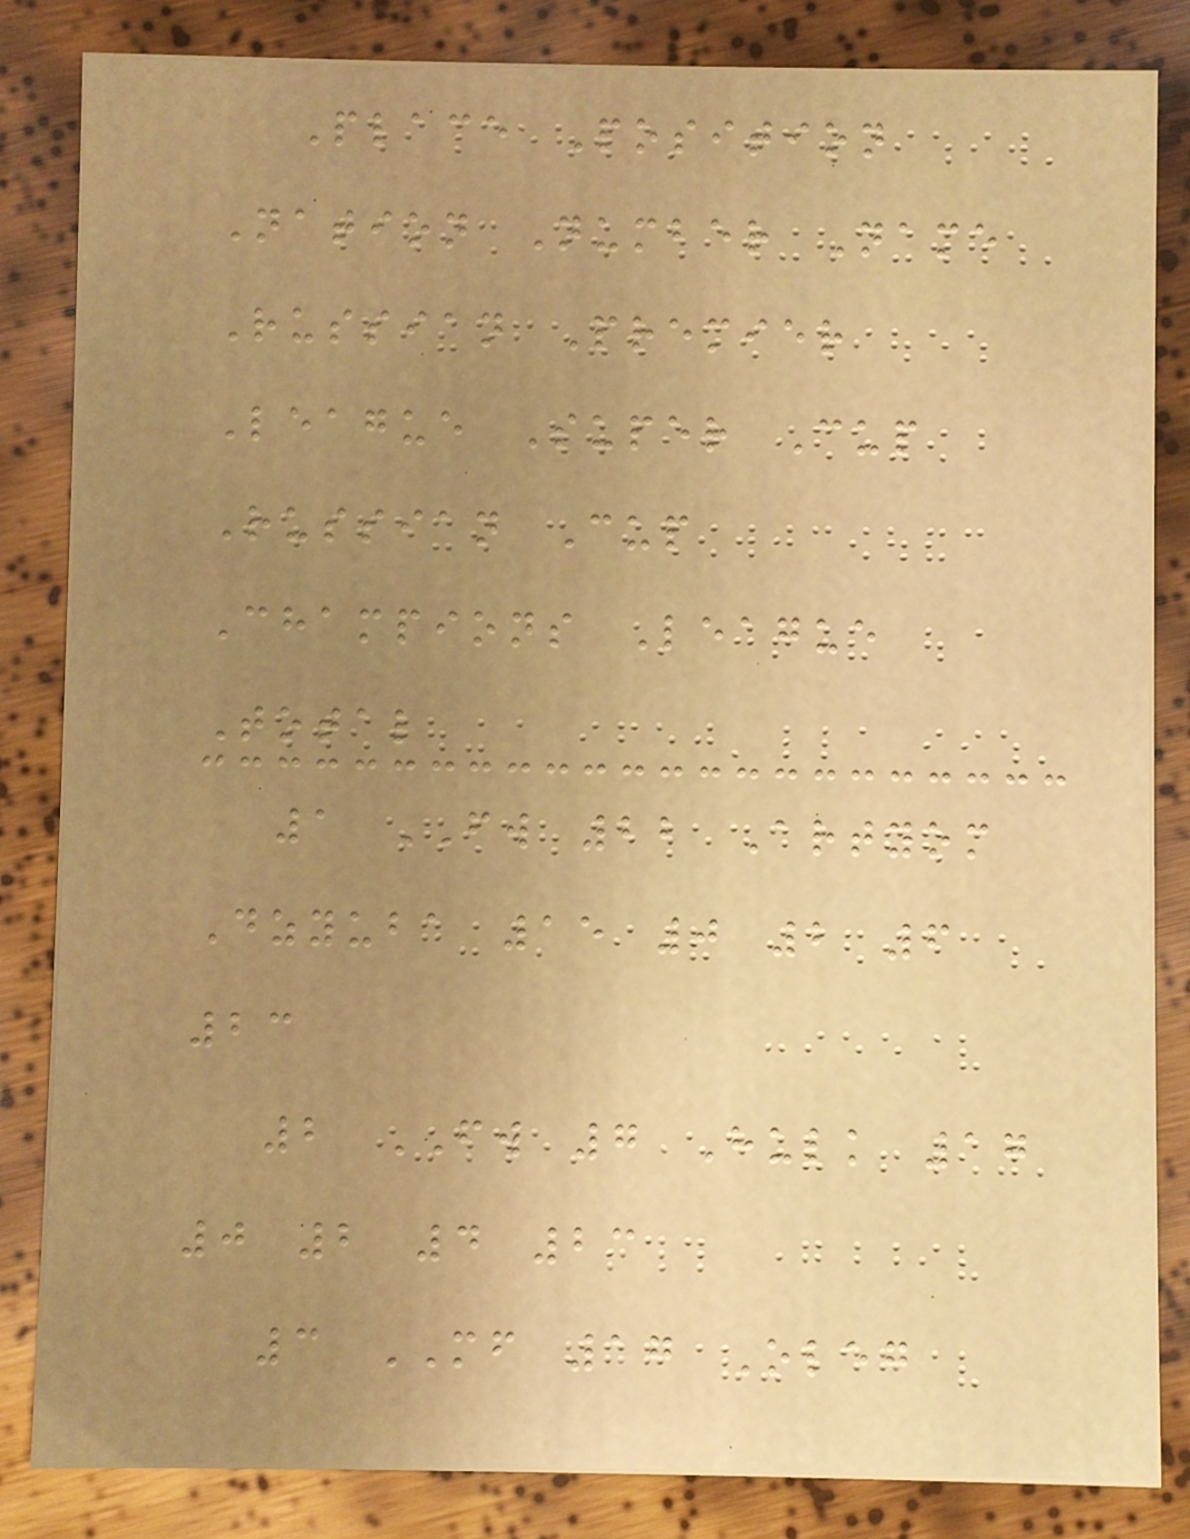Place Position
Nation Number Name
Russian Premier
League Super Cup
Russian Cup
Champions League
Total
1 FW 22 Artyom
Dzyuba 15 0 2 6
23
2 FW 7 Hulk 17
0 2 4 23
3 MF 17 Oleg
